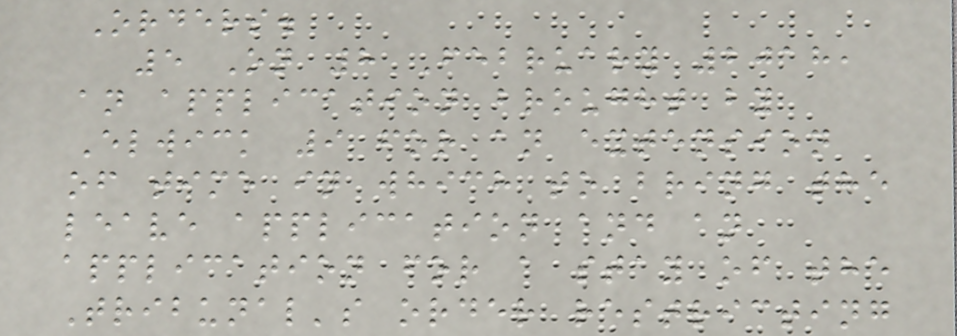Orders.
5 On 8 February 2018,
an application brought by
Elwick 9 for an extension
of time in which to bring the
leave application and an
application for a stay of the
Tribunal's order restricting
